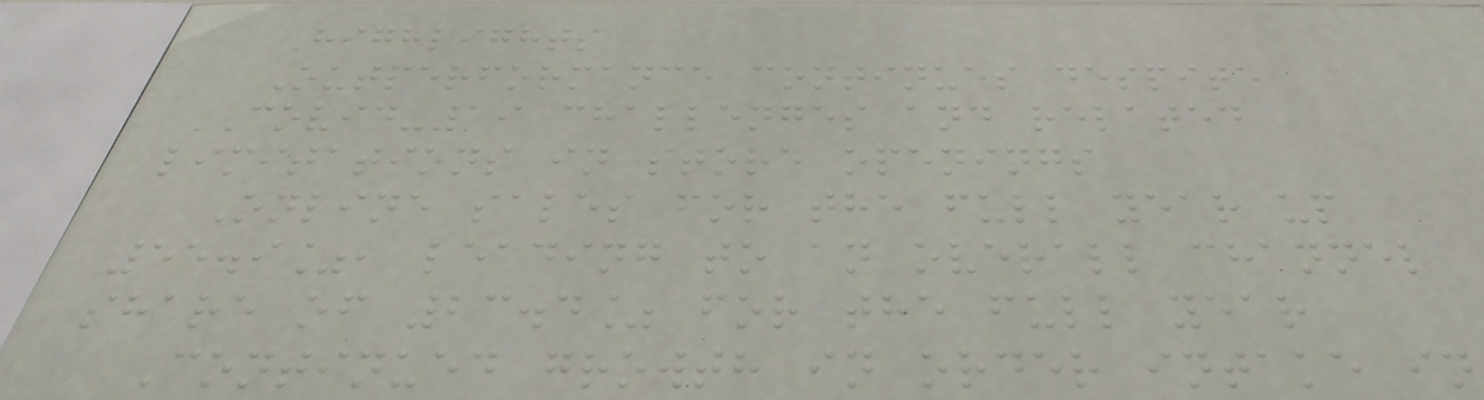Highlights
Outperformance continues despite
COVID-19 challenges and related
limitations in store openings
Online sales for the full year up
55.9%, leading to an overall channel
share of 23.4% for the full year
Continued growth in order intake in
